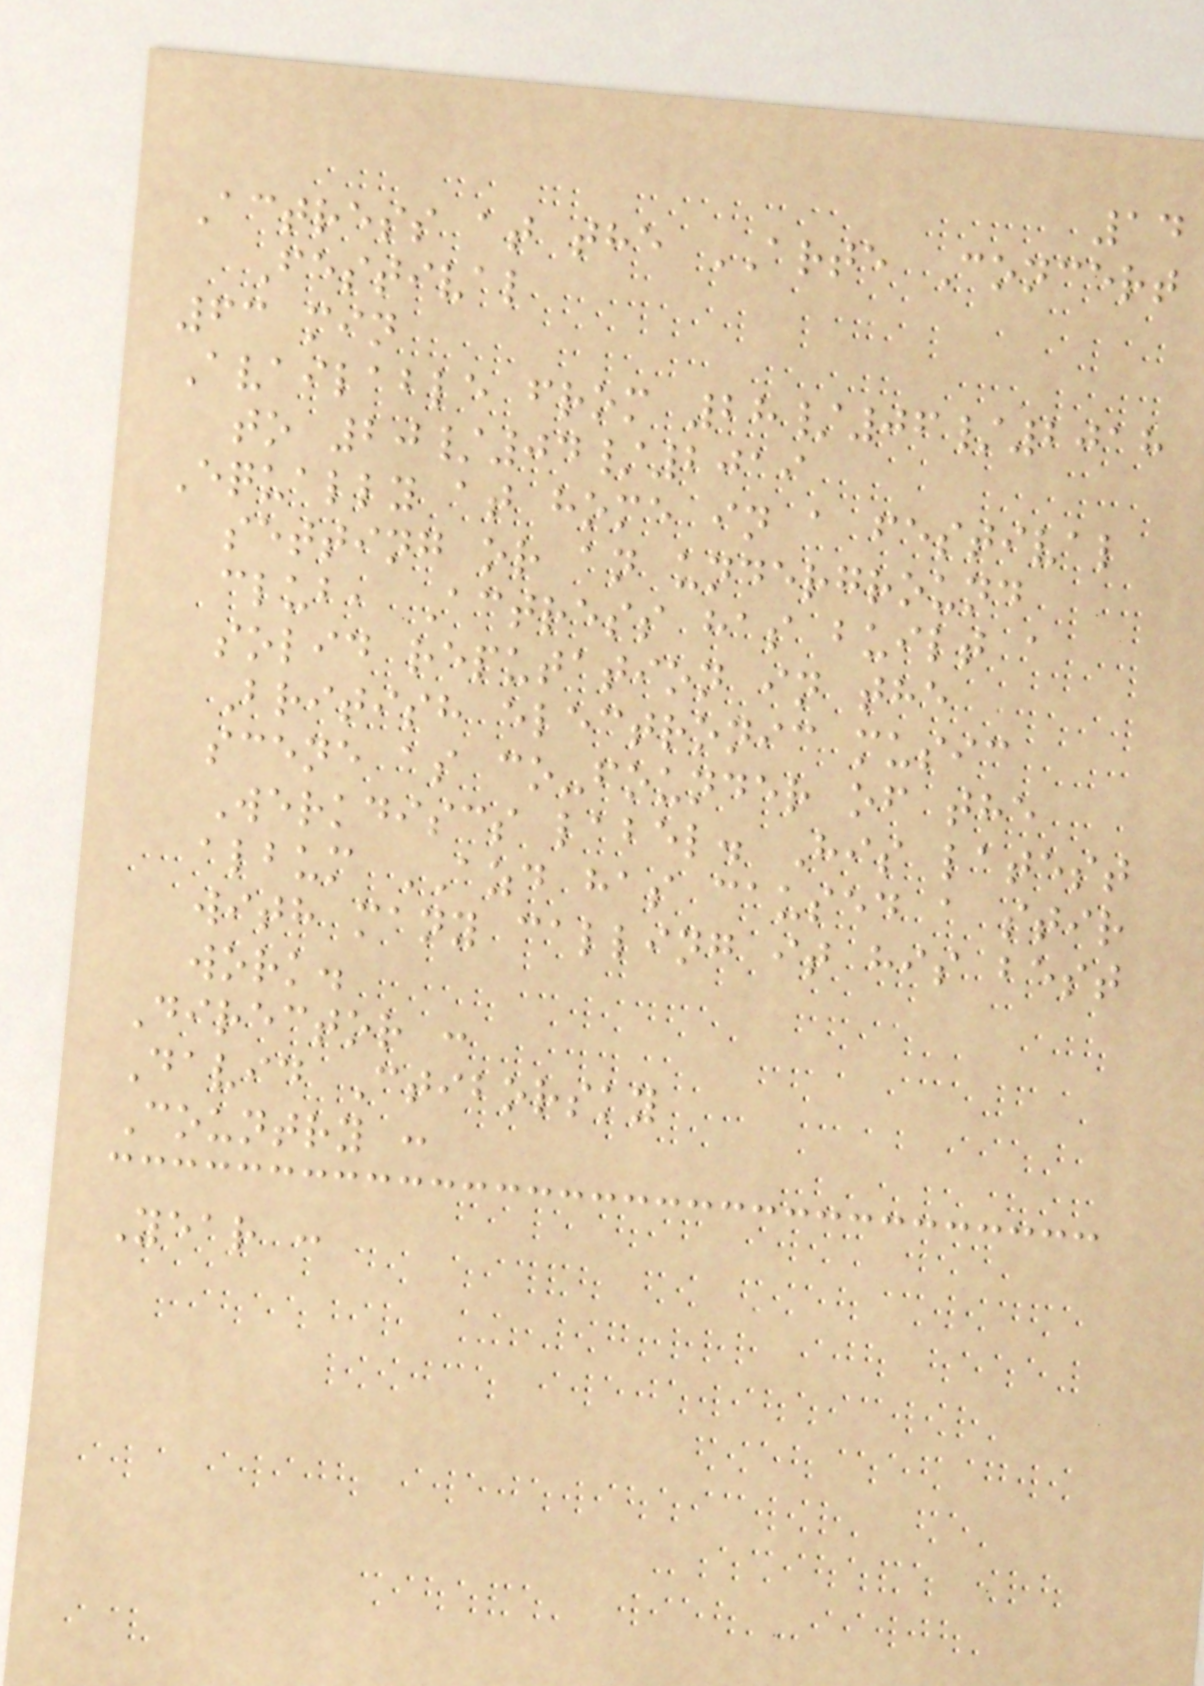14
Actress at the ARTE Concert
Festival
63 min
Available from 28/06/2018
to 20/04/2019
Equally at home in a festival
setting or an underground
club, Actress has built a
solid reputation in the
British electronic music
scene as co-founder of the
Werkdiscs label. His latest
album AZD has caused a stir
with many calling it his best
work.
Director :
David Ctiborsky
Country :
Year :
